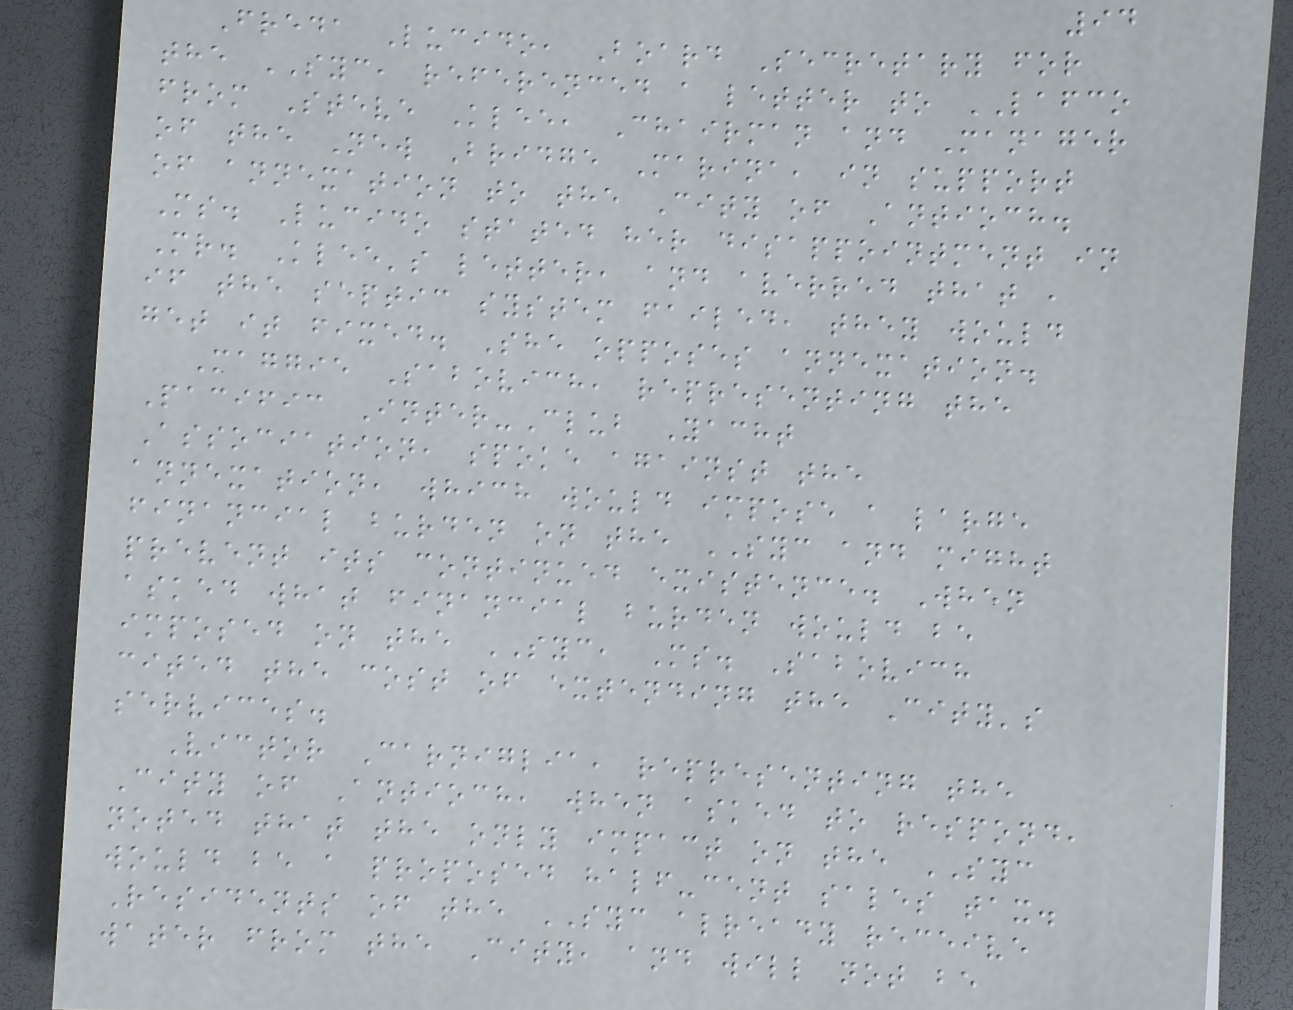94
Freda Lucido, Board Secretary for
the SYC, referenced a letter to LAFCO
from Steve Klee, Chairman and Manager
of the New Bridge Marina, in support
of annexation to the City of Antioch.
Ms. Lucido stated her disappointment in
Mr. Klee's letter, and averred that ,
if the septic system failed, they would
get it fixed. She opposes annexation.
Maggie Sabovich, representing the
Pacific Inter-Club Yacht
Association, spoke against the
annexation, which would impose a large
financial burden on the SYC and might
prevent its continued existence. When
asked what financial burden would be
imposed on the SYC, Ms. Sabovich
cited the cost of extending the City's
services.
Victor Carniglia, representing the
City of Antioch, when asked to respond,
noted that the only impact on the SYC
would be a proposed half-cent sales tax.
Residents of the SYC already receive
water from the City, and will not be
